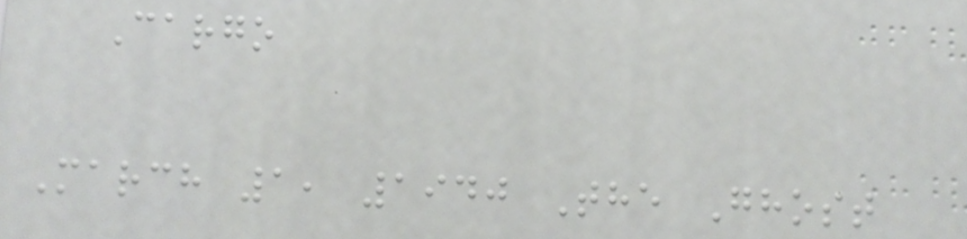Cargo
March 1, 1940 The Ghost
